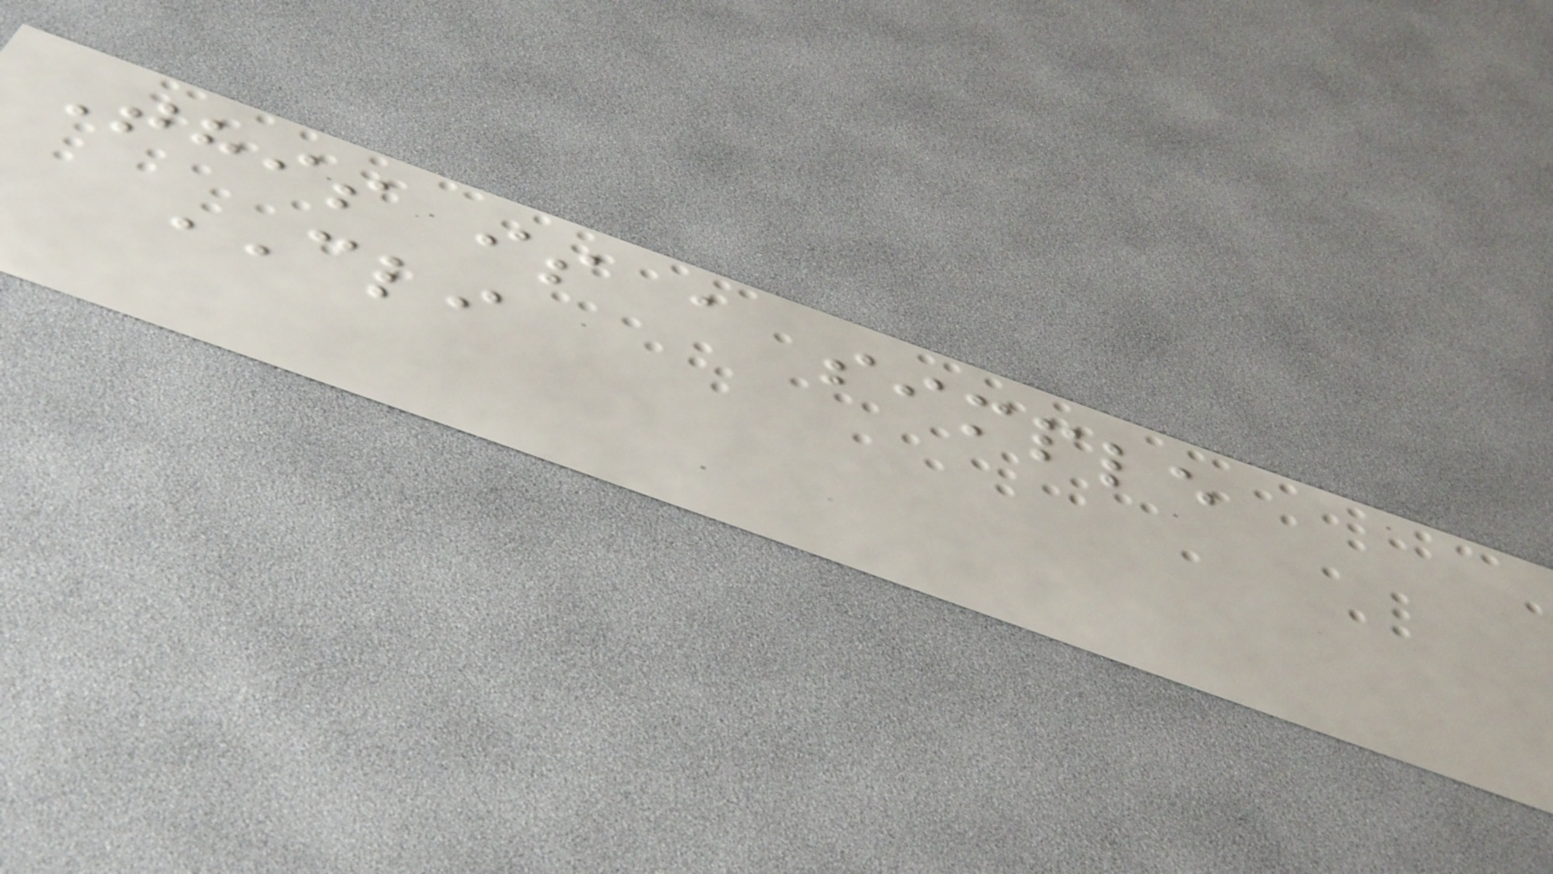This is a simple
CLI
